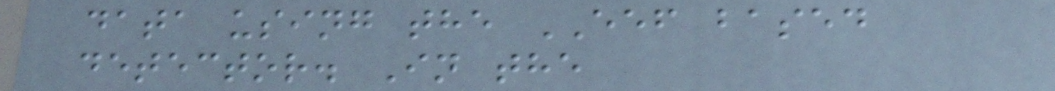data using the EEF based
detector. In the
